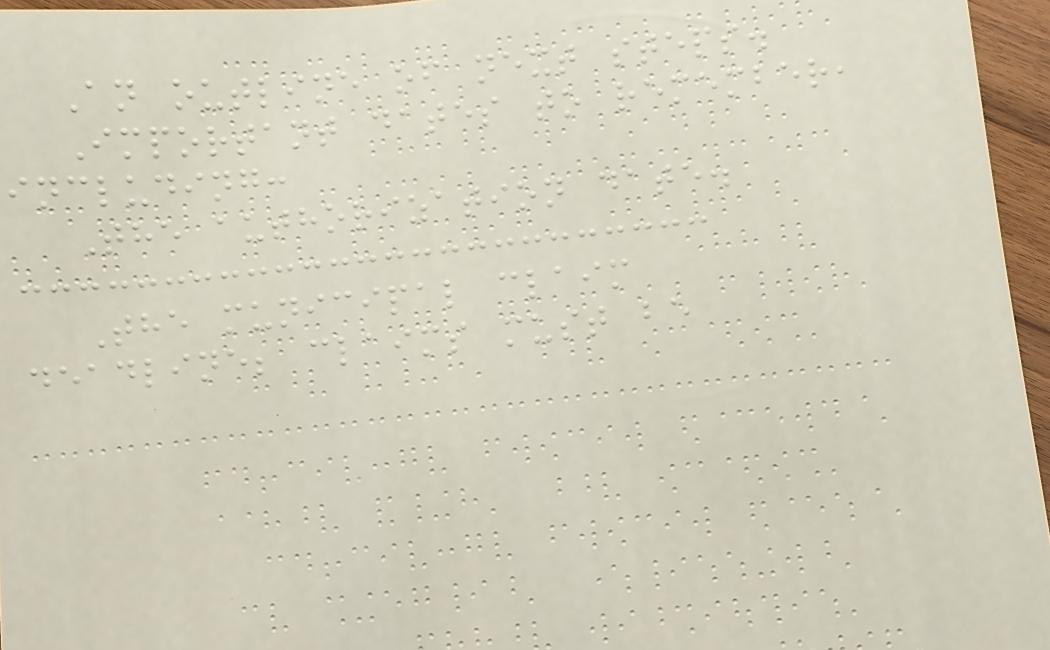An outline of next steps.
Important dates to remember,
including:
The authorization date.
The municipal claim
deadline; claims must be
